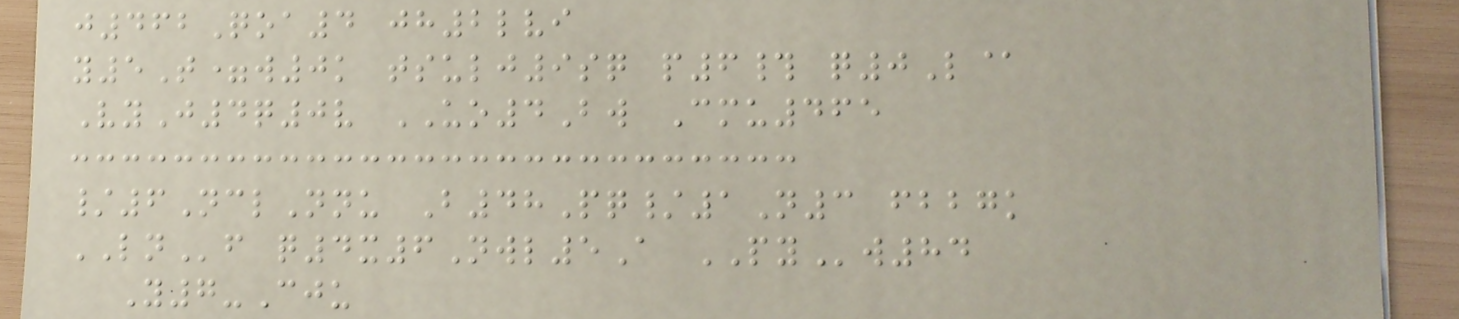j462Qoa4 jh2lvi
y5T=w0k tsulj9sq p6# q0L@
VyJ4q0v UO4Bw Cmu465
/6NclNnu B48Pq/1N3 fbbgk
LNf q4x6Nwl5A PYw84
Y7-Cju
